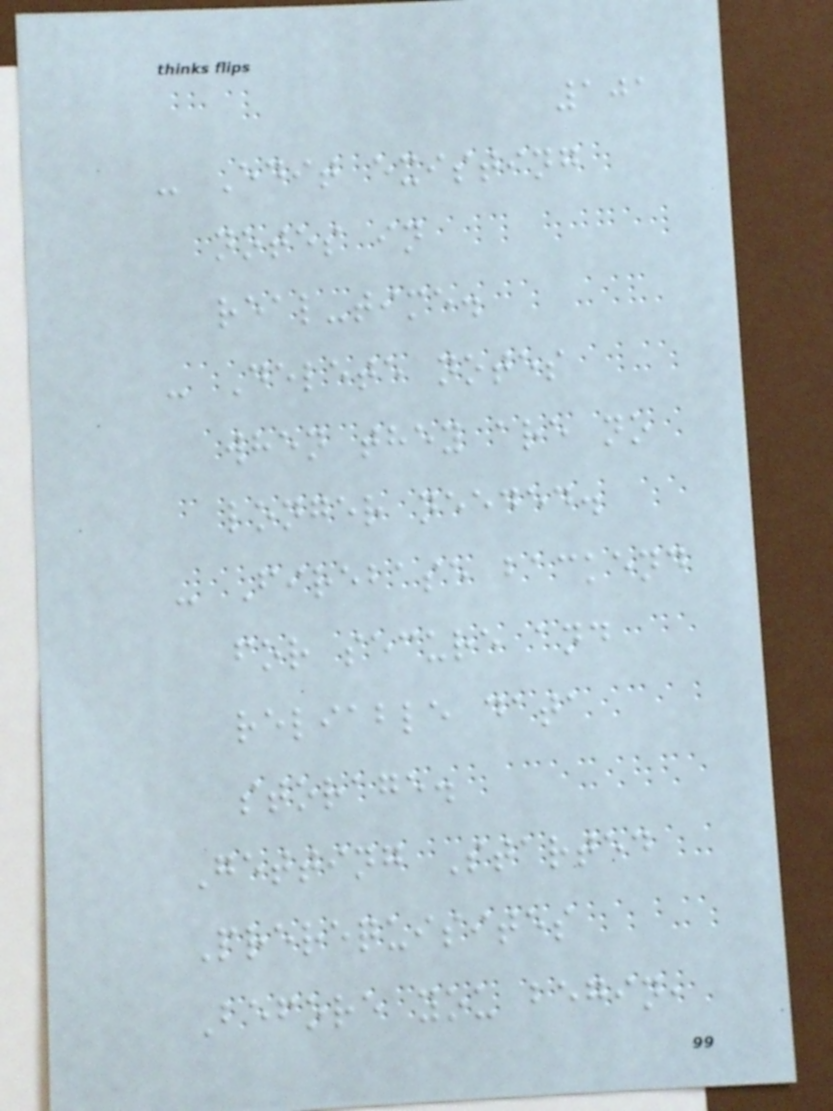101
- Edit existing
notes in
real-time.
- Delete notes
when they are no
longer needed.
- Firebase backend
for secure and
reliable data
storage.
Getting Started
Prerequisites
Before you begin,
